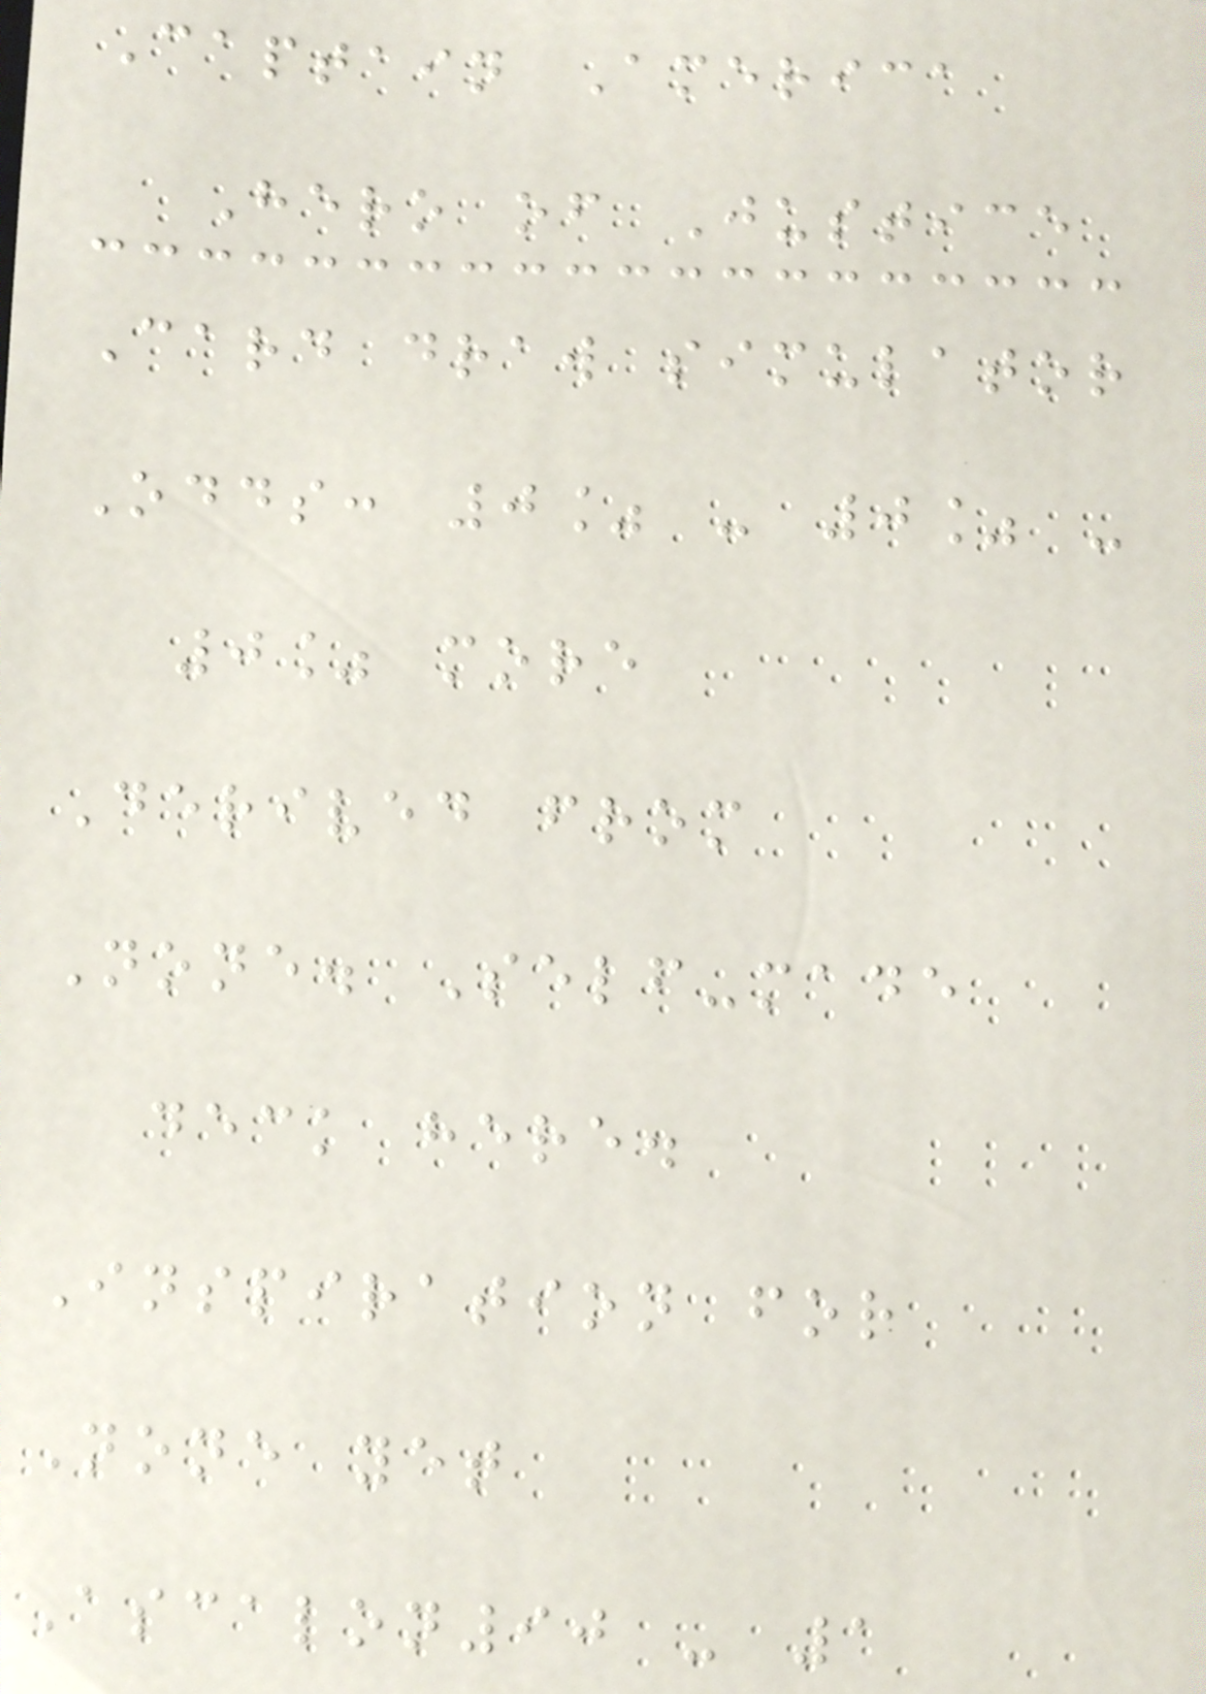Captain America
Hero of Justice
Card draw simulator
Odds: 0% - 0% -
0% more
Derived from
None. Self-made
deck here.
Inspiration for
None yet
Ascalon90 - 1
